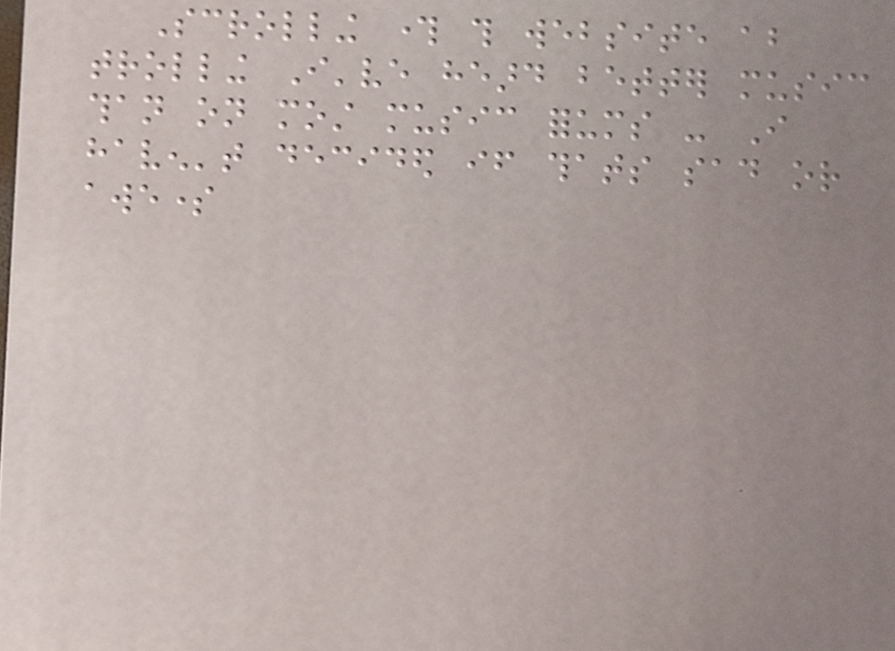Scrolling through this website about
trolling I've heard better music
than on most music forums - I
haven't decided if thats sad or
awesome
